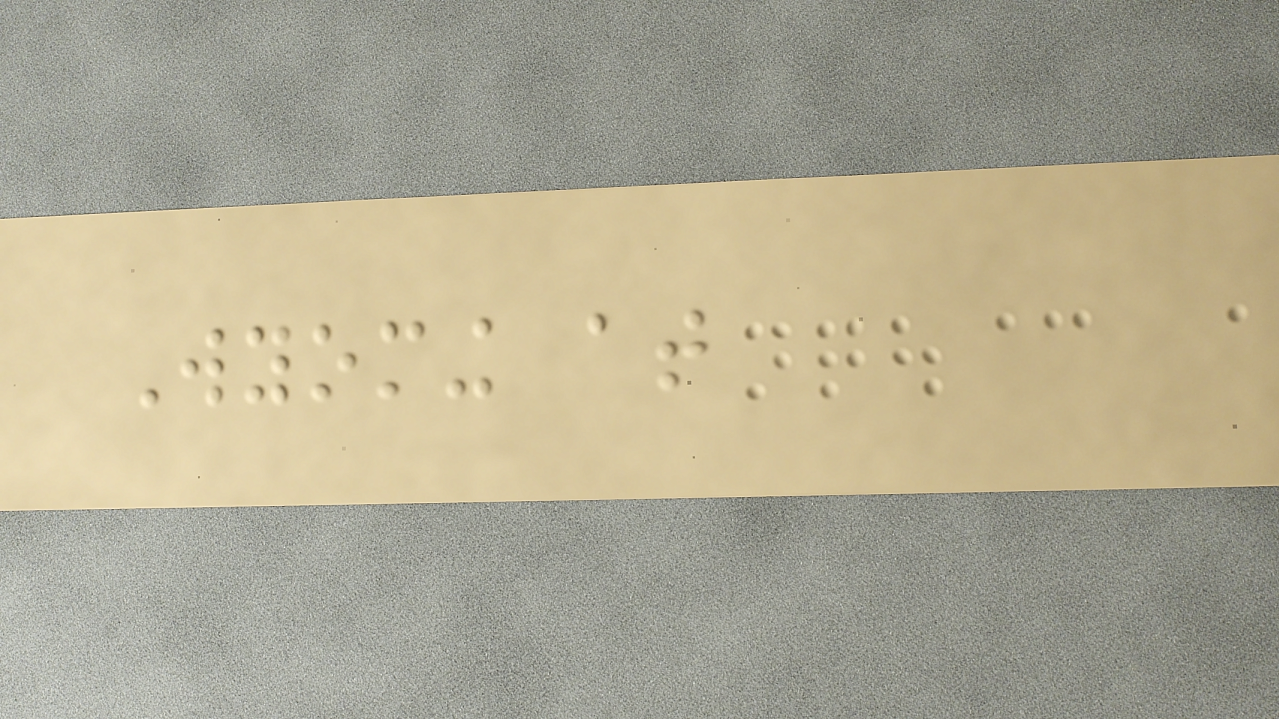Wyoming at
